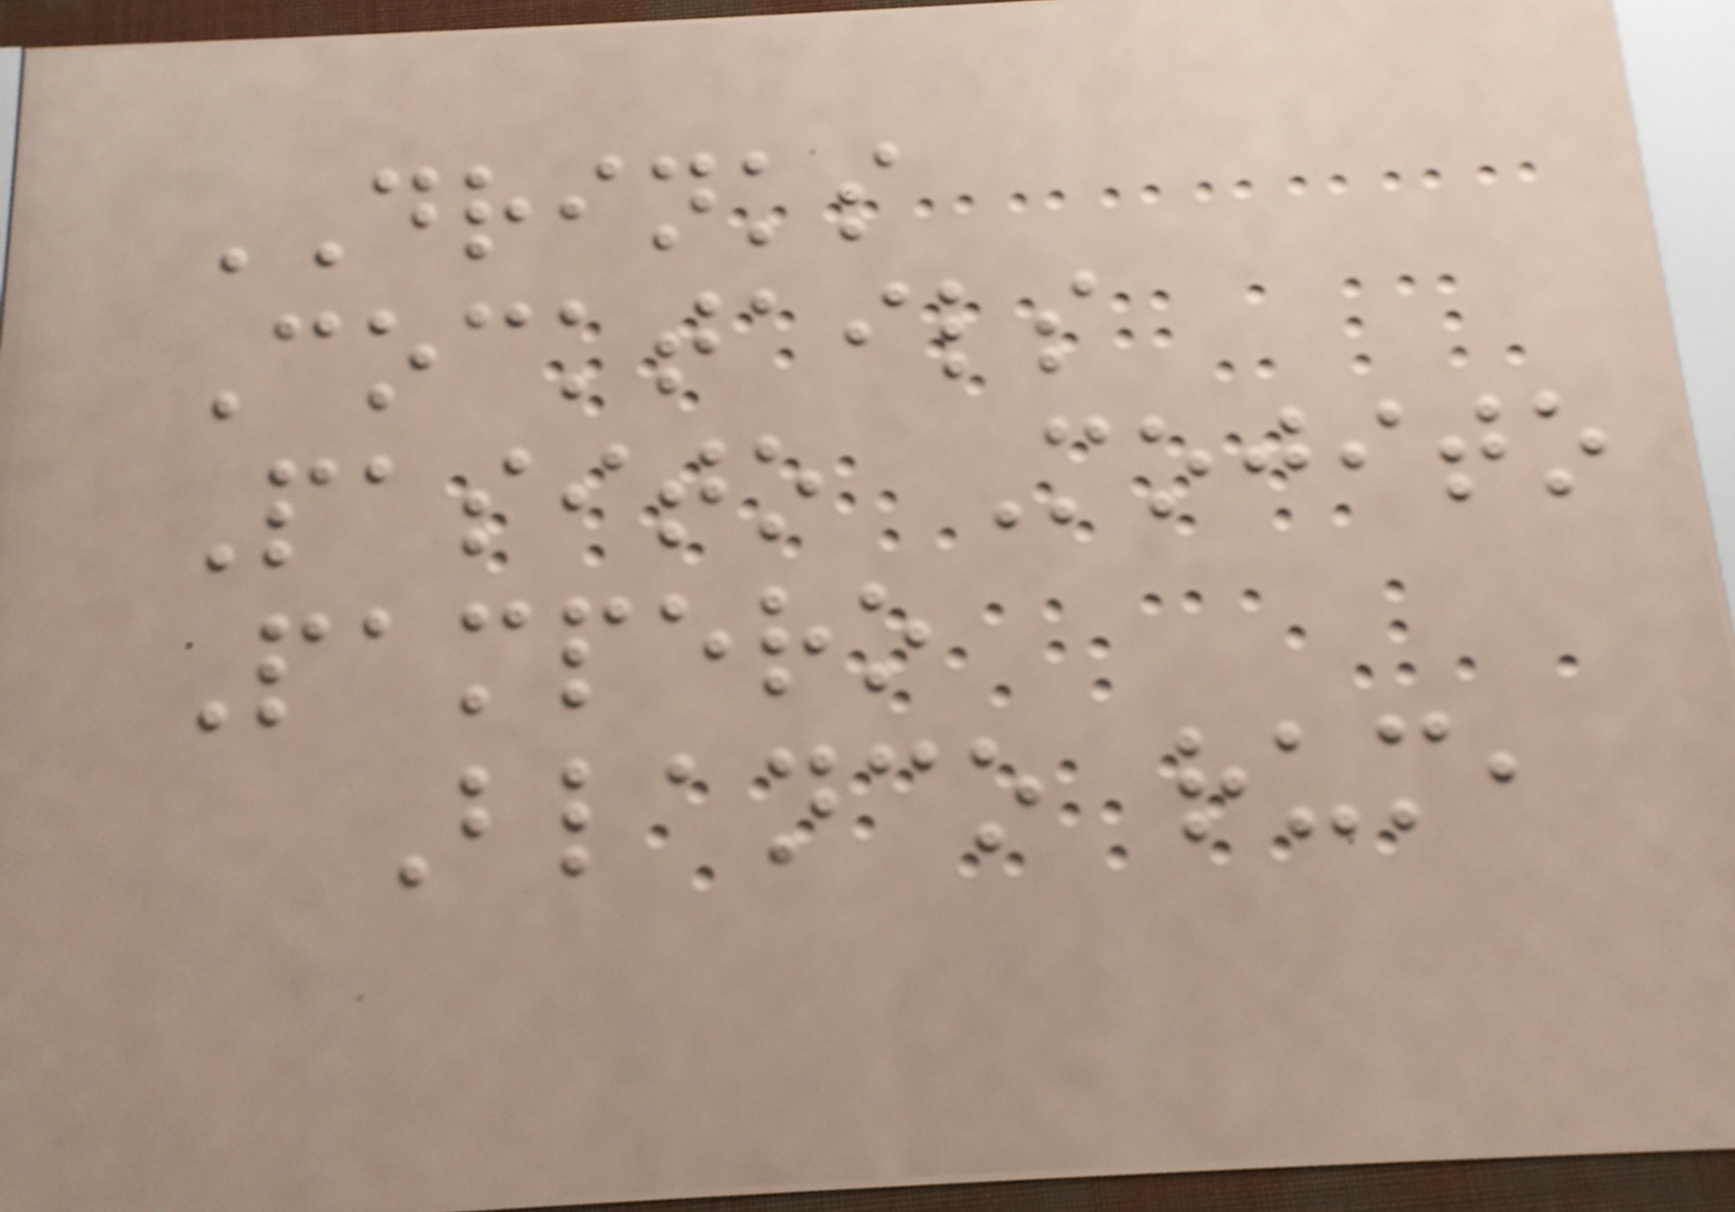DRINKS
Cocktails
Pasito Mojito
Pampero
Blanco rum,
